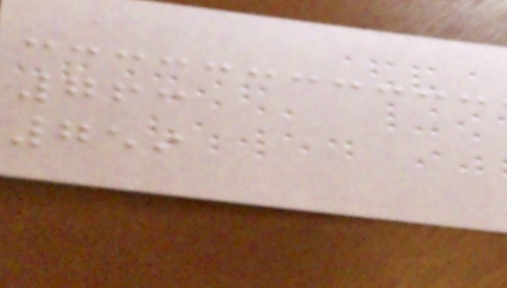763
759
